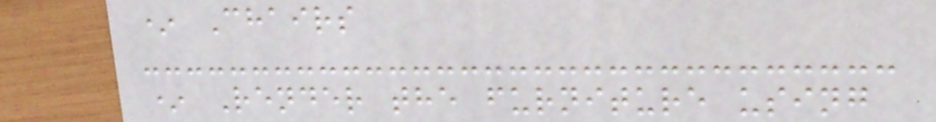* Chairs
* Render the furniture using
